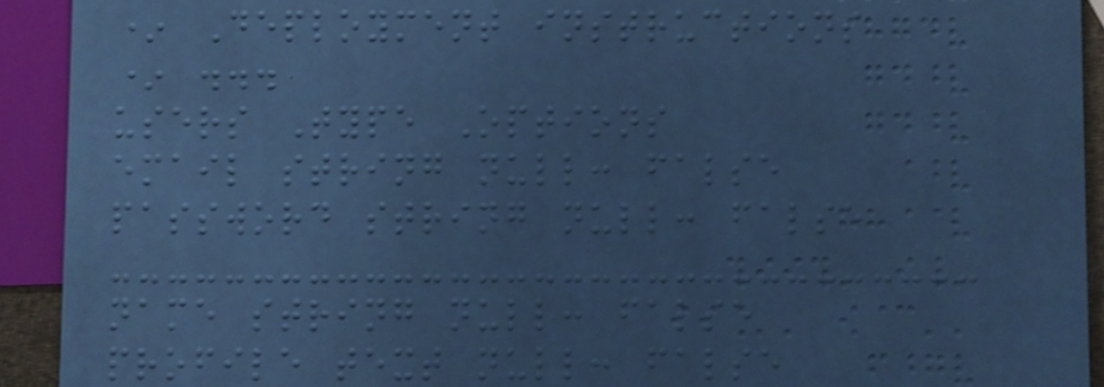* Deployment instructions
* ...
users Type Options
email string null: false
password string null: false
name string null: false
profile text null: false
